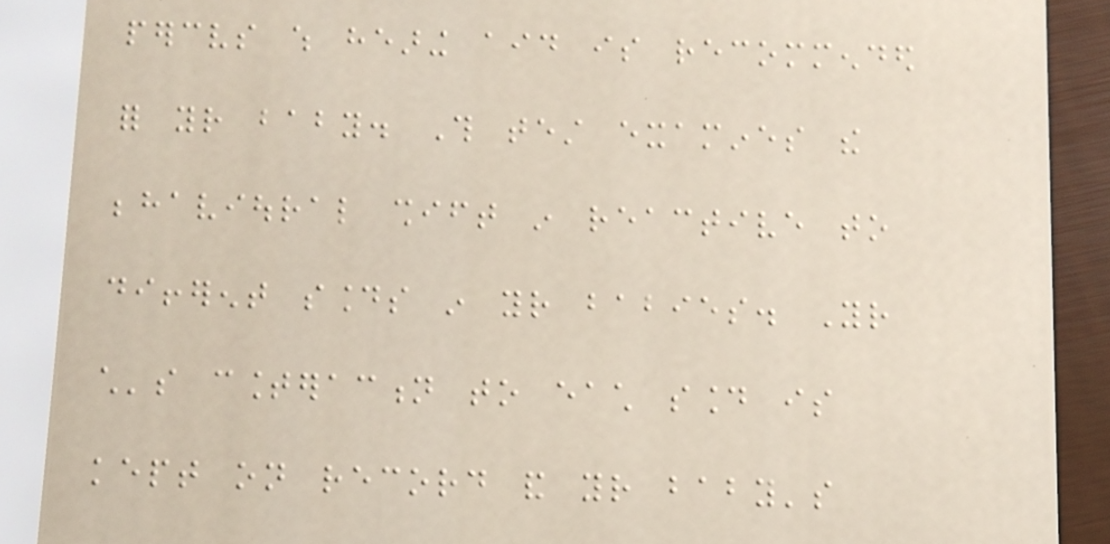perceives which hearing aid is recommended
for your baby. This test examines the
behavioural shift in reactive to
different sounds in your babies. Your
child's counteraction to each sound is
kept on record and your baby's
